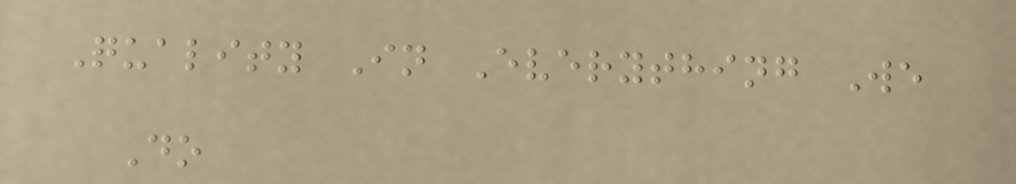Quality In Everything We
Do
